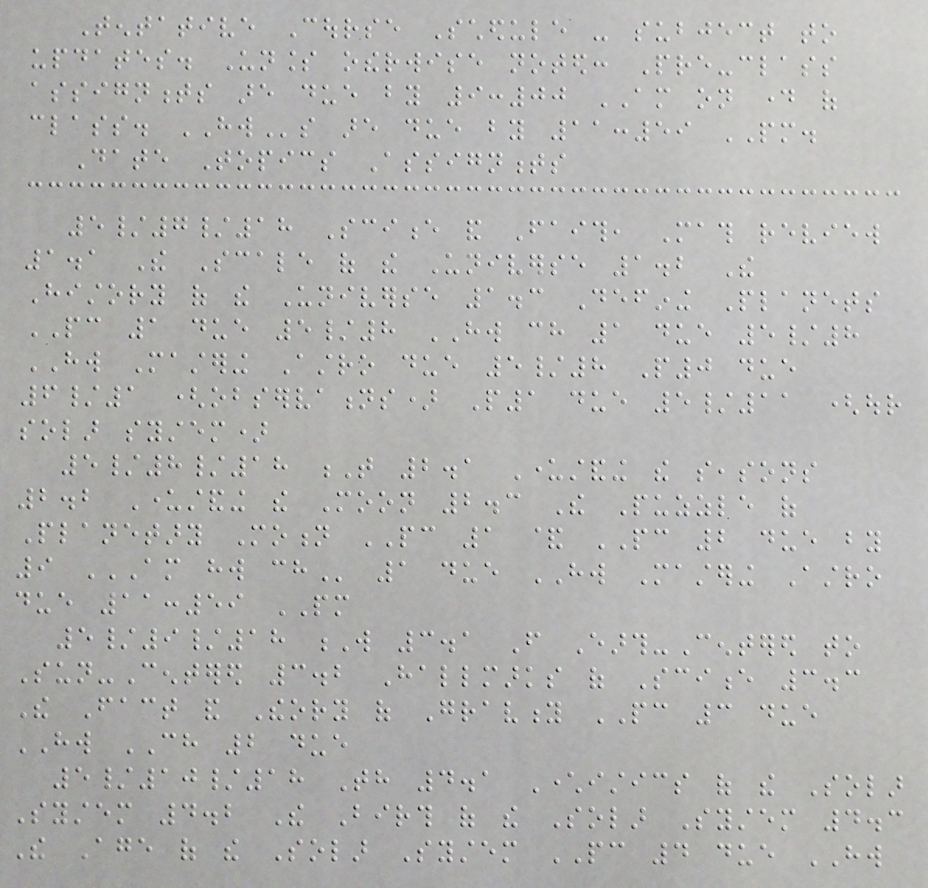Tentative Course Schedule - subject to
updates. Unless otherwise noted: Pre-class
assignments are due by 9:00 AM on day of
class. HWs are due by 11:59 PM.
Date Topics Assignments
5/7/18 Science and Faith, Math review
1.1 The Scale of the Universe 1.2 The
History of the Universe 1.3 Defining Planets
PC 1 due 5/8 HW ch 1 due 5/8
HW Mastering Astro due 5/8 P0 due
6/1 (observations) P1 due 5/11 (our
solar system)
5/8/18 T 2.1 Understanding the seasons
2.2 Understanding the Moon 2.3 The Puzzle of
Planetary Motion PC 1 & PC 2 due by
9 AM HW CH 1 due HW Mastering Astro
due 11:59 PM
5/9/18 W 3.1 From Earth-Centered to
Sun-Centered 3.2 Hallmarks of Science 3.3
The Fact and Theory of Gravity PC 3 due
HW CH 2 due
5/10/18 Th 4.1 Characteristics of the Solar
System 4.2 The Birth of the Solar System 4.3
The Age of the Solar System PC 4 due HW
